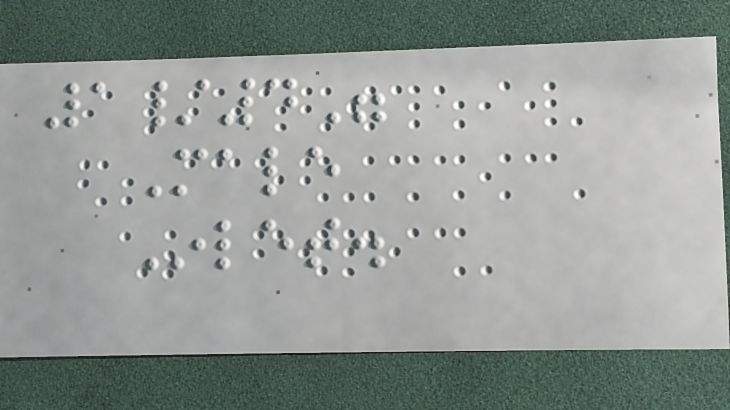1/4"
Male
Inlet.
